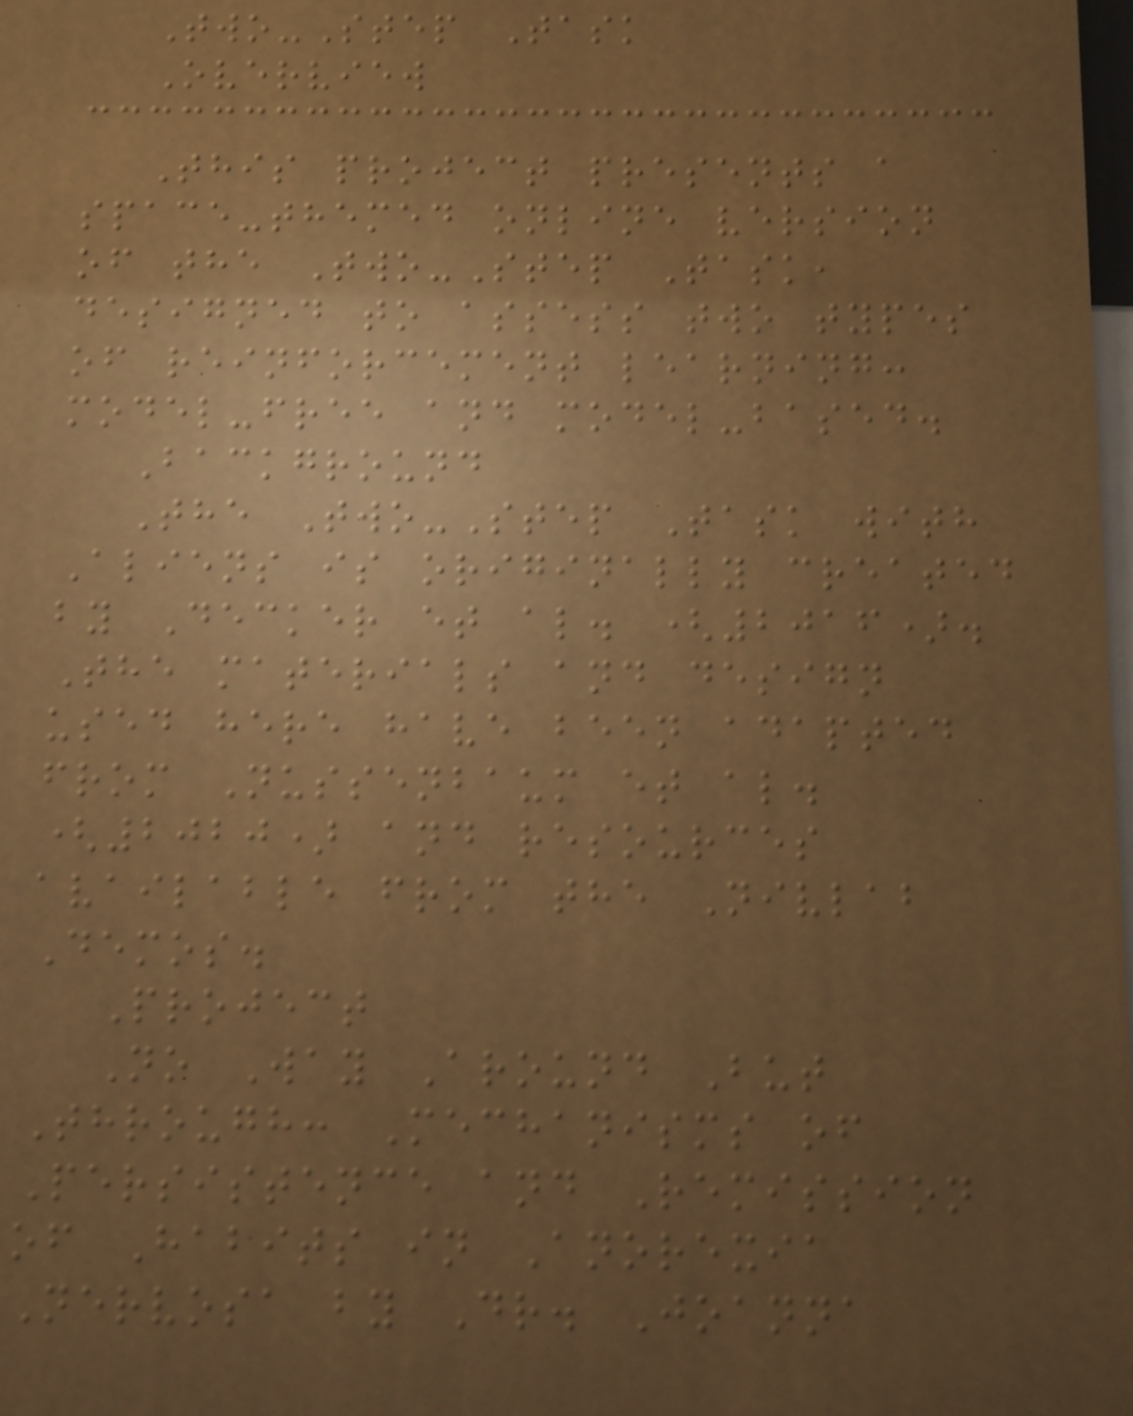Two-Step Task
Overview
This project presents a
space-themed online version
of the Two-Step Task,
designed to assess two types
of reinforcement learning:
model-free and model-based.
Background
The Two-Step Task with
Aliens is originally created
by Decker et al. (2016).
The materials and design
used here have been adapted
from Nussenbaum et al.
(2020) and resources
available from the Nivlab
Demos.
Project
No Way Around But
Through: Mechanisms of
Persistence and Remission
of Habits in Anorexia
Nervosa by Dr. Joanna
